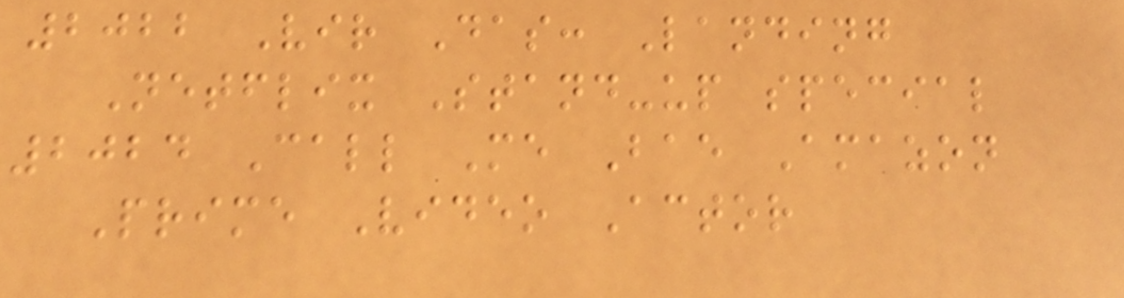2022 Vir Das: Landing
Netflix Stand-up special
2024 Call Me Bae Amazon
Prime Video Actor
